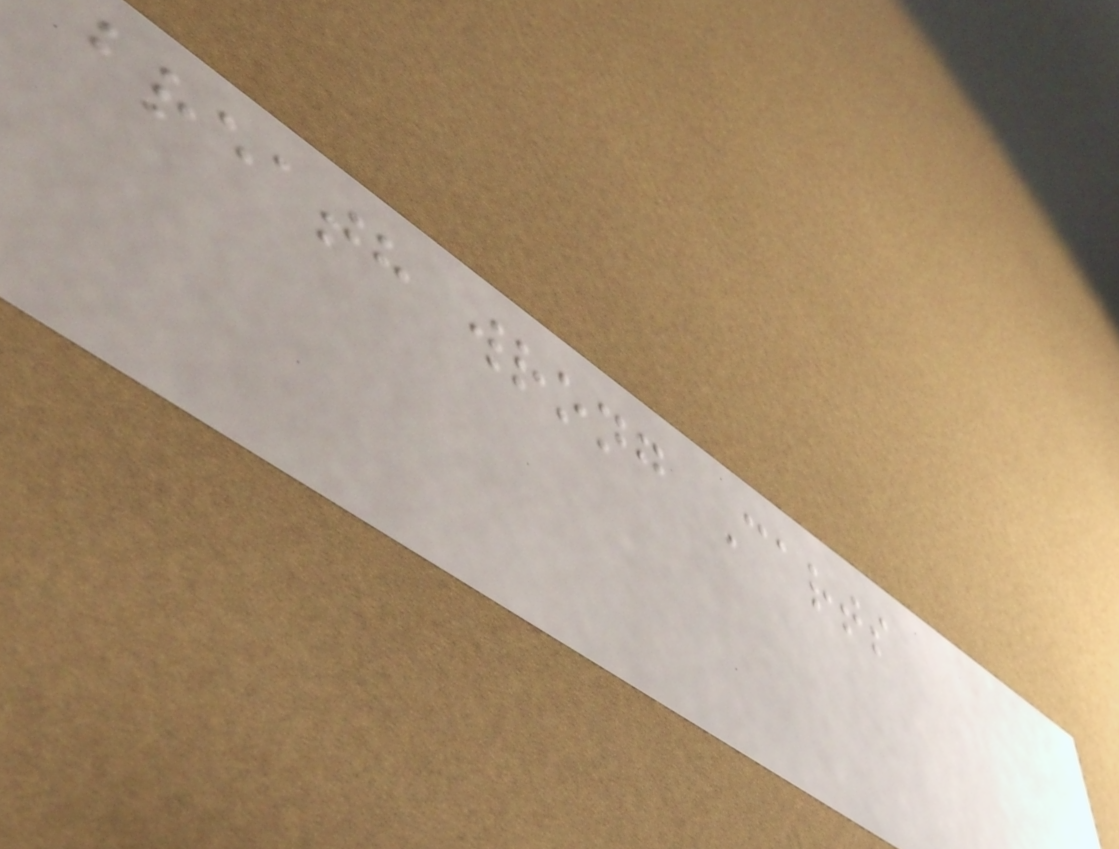breath wrong Carts
